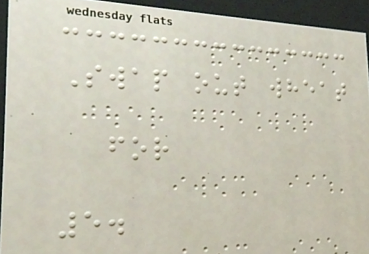Swap out wheat
for
5.
